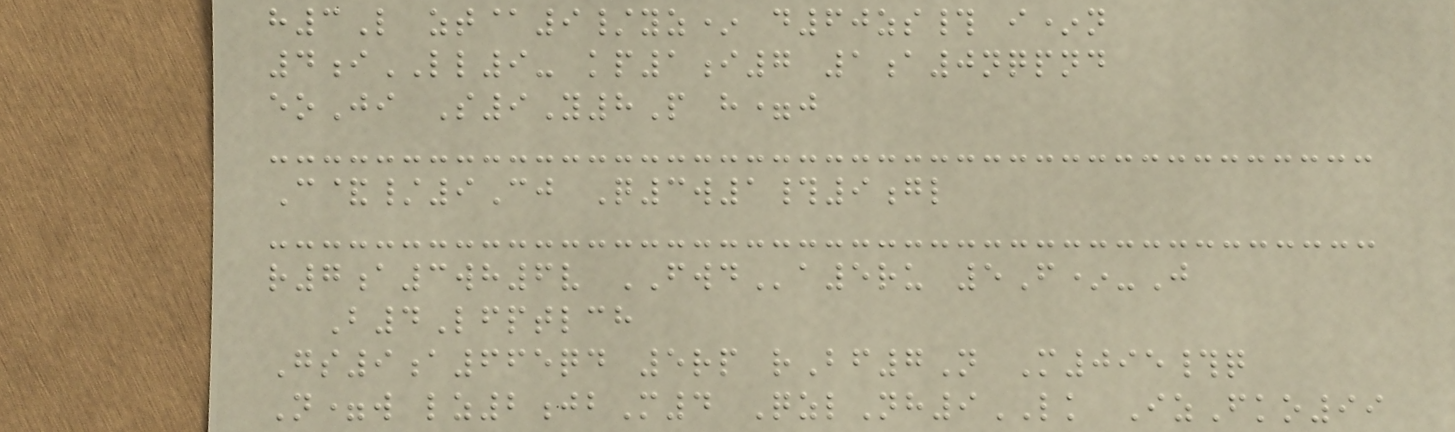h3L zt@9/yz* d60zs# i*n
4iLL9- kp1i7 1a0nqpnd
eoJi S9Y8P h=j
C&/9Cj Q3w1#9gl
r7a3wh6v FWDa5ru 5F*-J
B4Lfptlch
Gs9a665qd 5rp rBf7N M095#q
N=w lz2jbM4 QzlNh9LK IzFko99
